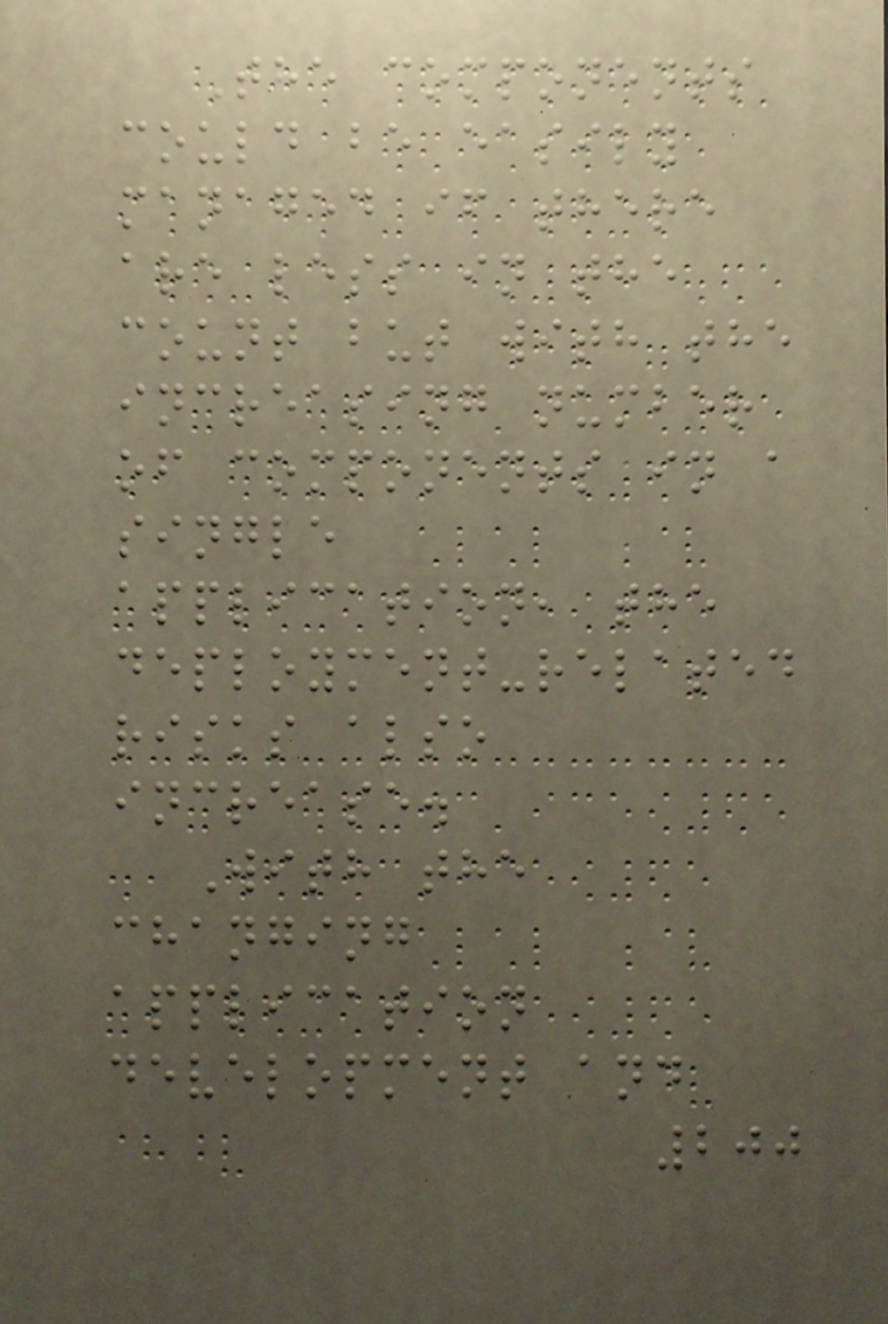The components
could be easily
managed if there
are less in the
count but with the
increasing number
of components in a
single
application, the
deployment-related
risks also
increase.
With the
changing
application
development and
200
